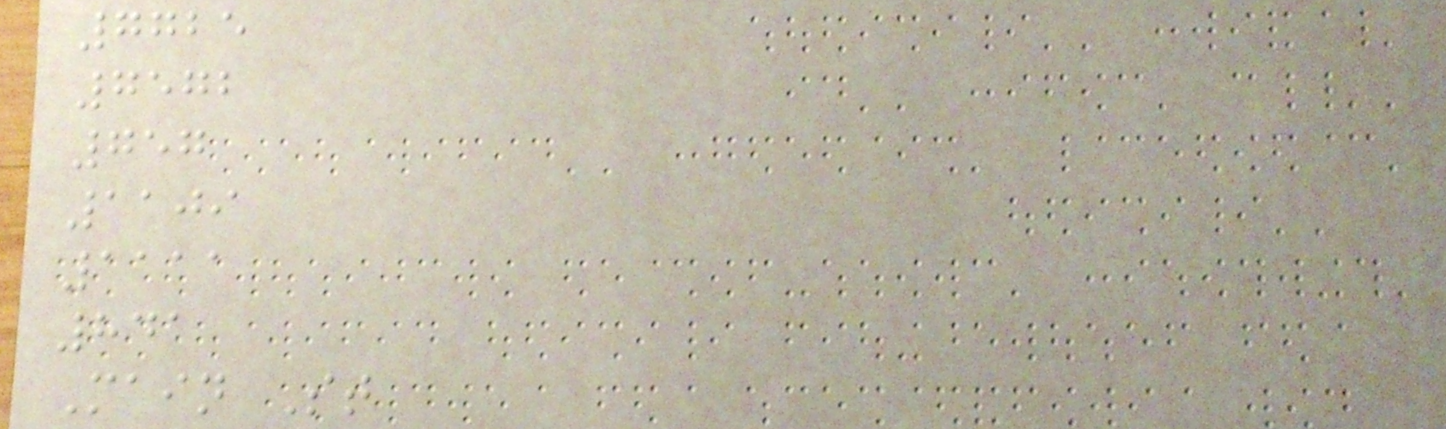7725
7572
757
1109
1111
841
Main St
